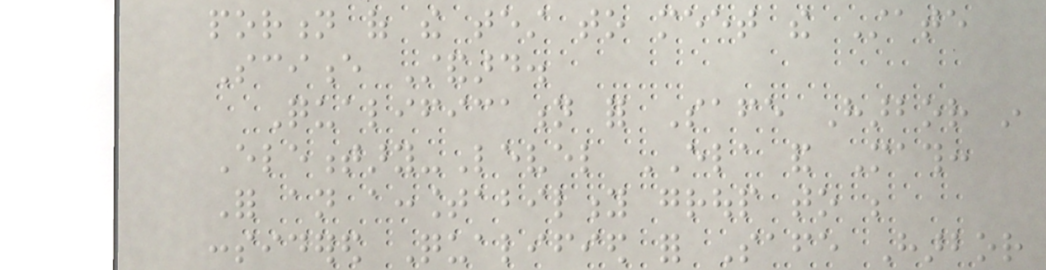portion of the test to meet the State
Science Standard.
Qualification for Safe Harbor in
Elementary-Level ELA and Math:
For an accountability group to be
considered Qualified for Safe Harbor
